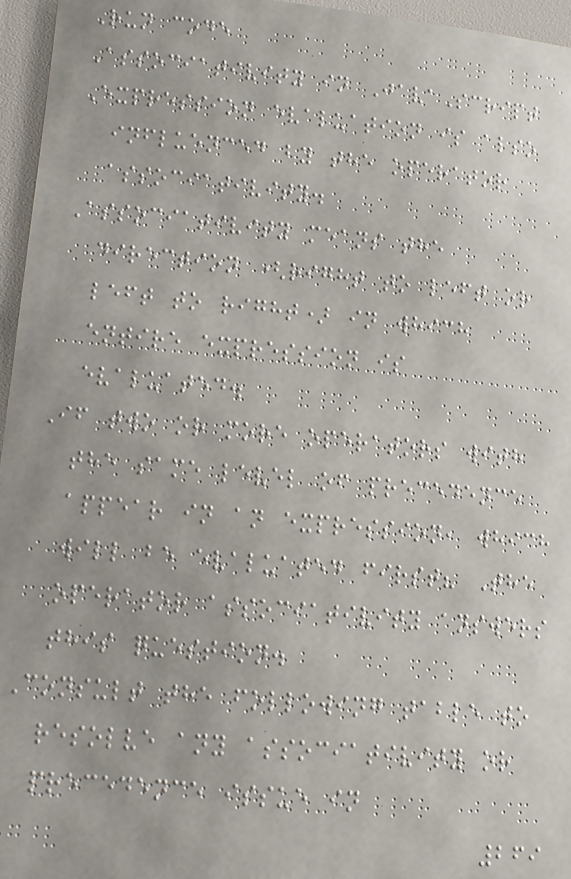Run code
Associativity in JavaScript
Expression evaluation is also
influenced by the operator
associativity.
Associativity means the
direction (right to left or
left to right) in which
entire expression is
evaluated.
If two or more operators with
the same level of precedence
appear in an expression, which
will be evaluated first? The
operator associativity answers
this question.
Consult the following table to
resolve any associativity or
precedence issue in
269
